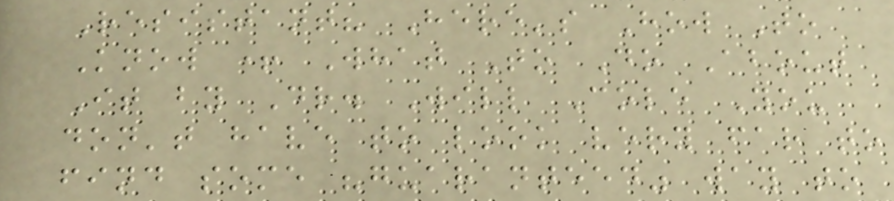Resistant? Here's How To
Know + What To Do About
It by Dr. Will Cole You
don't have to look very far to
find some "guaranteed" way to
